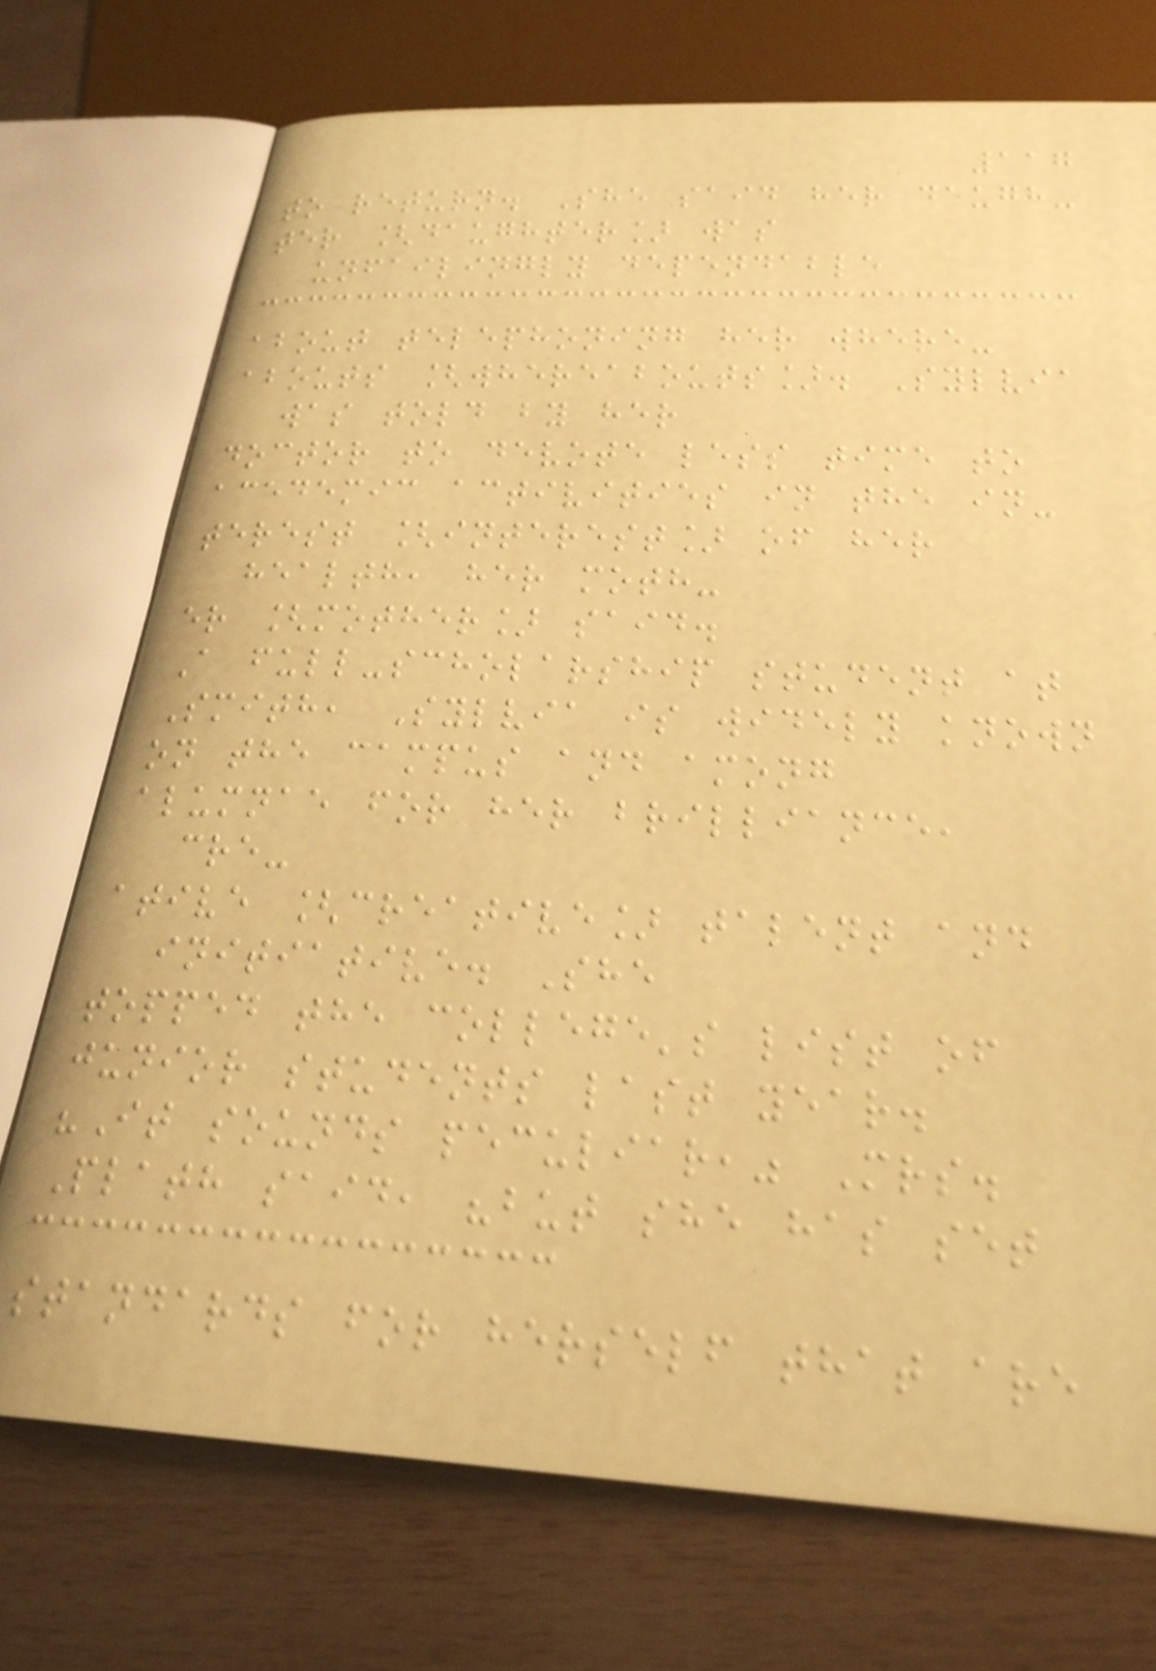117
to return. She said her daugh-
ter [daughter] was
unfailingly dependable
about telephoning her where-
abouts [whereabouts]. Sylvia
was told by her
doctor to devote less time to
acedemic activities in the in-
terest [interest] of her
health, her moth-
er [mother] said.
A full-scholarship student at
Smith, Sylvia is widely known
on the campus and among
alumnae for her brilliance,
cre-
ative [creative] talent and
initiative. She
topped the college's list of
junior students last year.
"It sounds peculiar," Mrs.
Plath said, "but she has set
standards for herself that are
